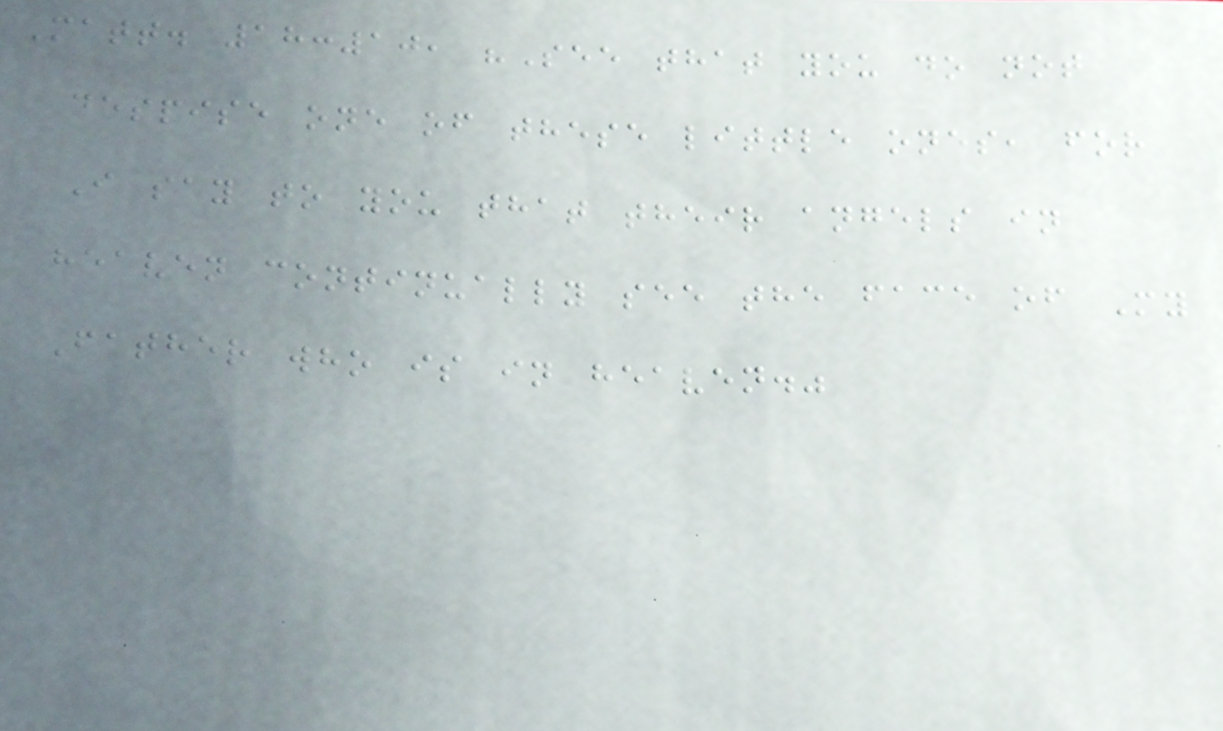Matt. 18:10, "See that you do not
despise one of these little ones, for
I say to you that their angels in
heaven continually see the face of My
Father who is in heaven."
